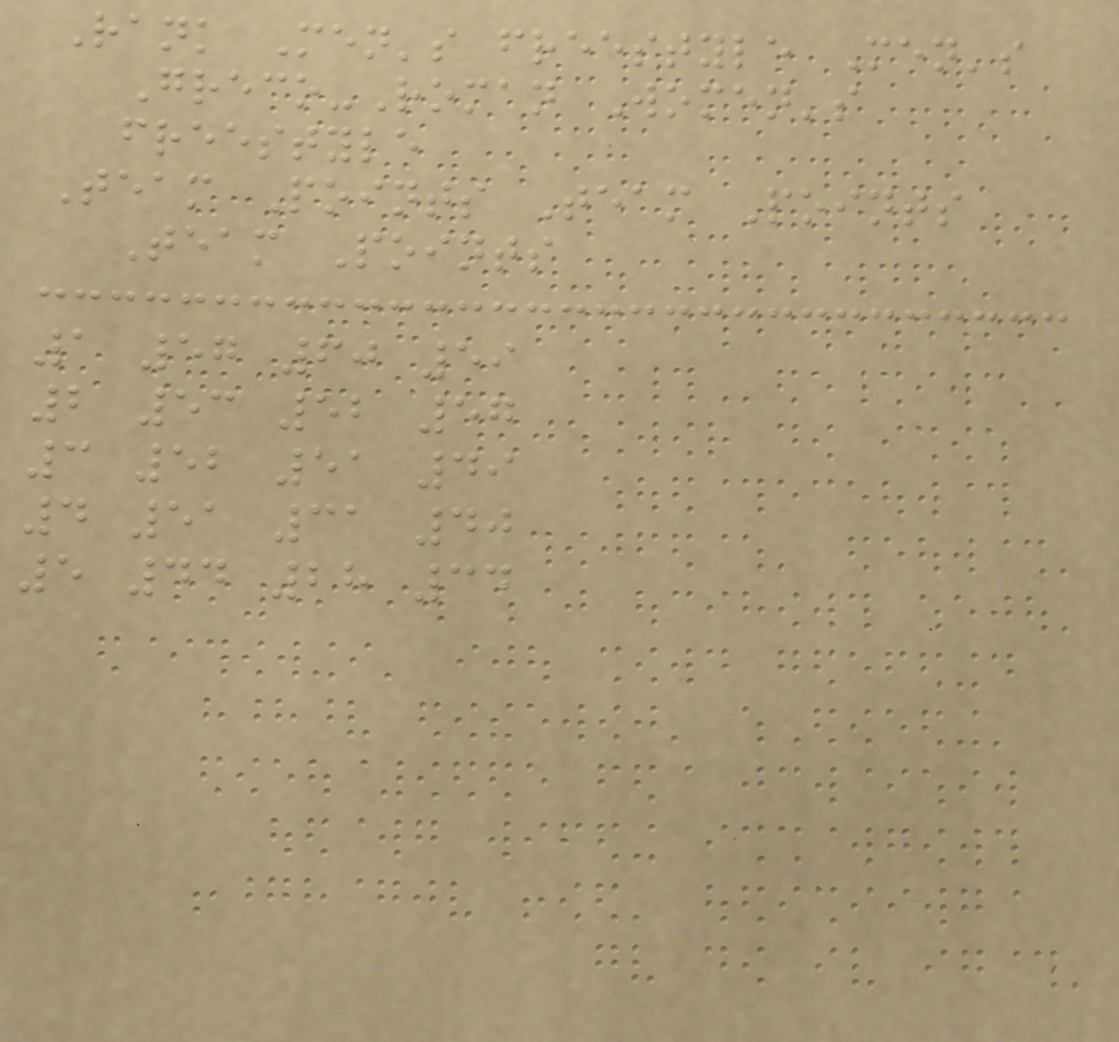Rank Men's freestyle Men's
Greco-Roman Women's
freestyle
Team Points Team Points
Team Points
1 57 60 59
2 53 52 57
3 52 51 49
4 51 31 40
5 44 28 34
